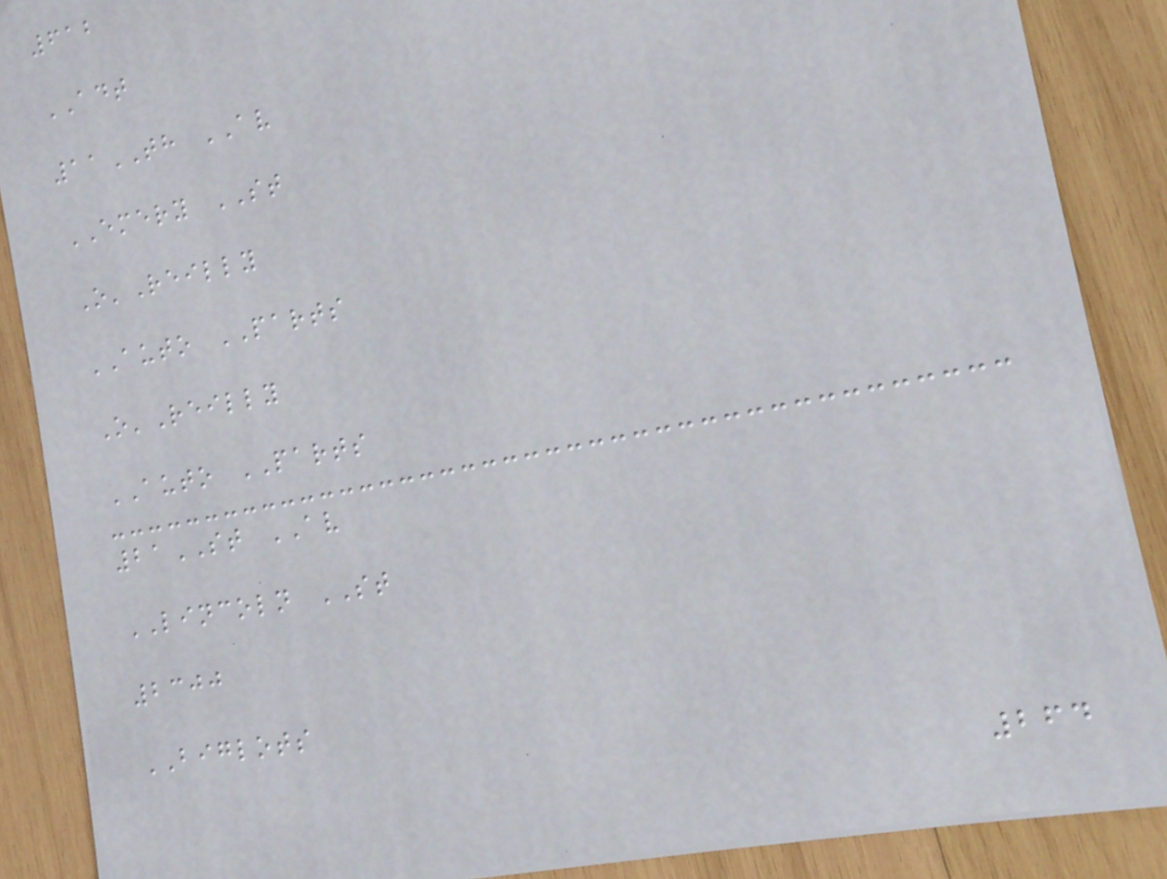612
ADT
11TH AV
EMERY ST
O'Reilly
AUTO PARTS
O'Reilly
AUTO PARTS
21ST AV
LINCOLN ST
2300
BIGLOTS
264
